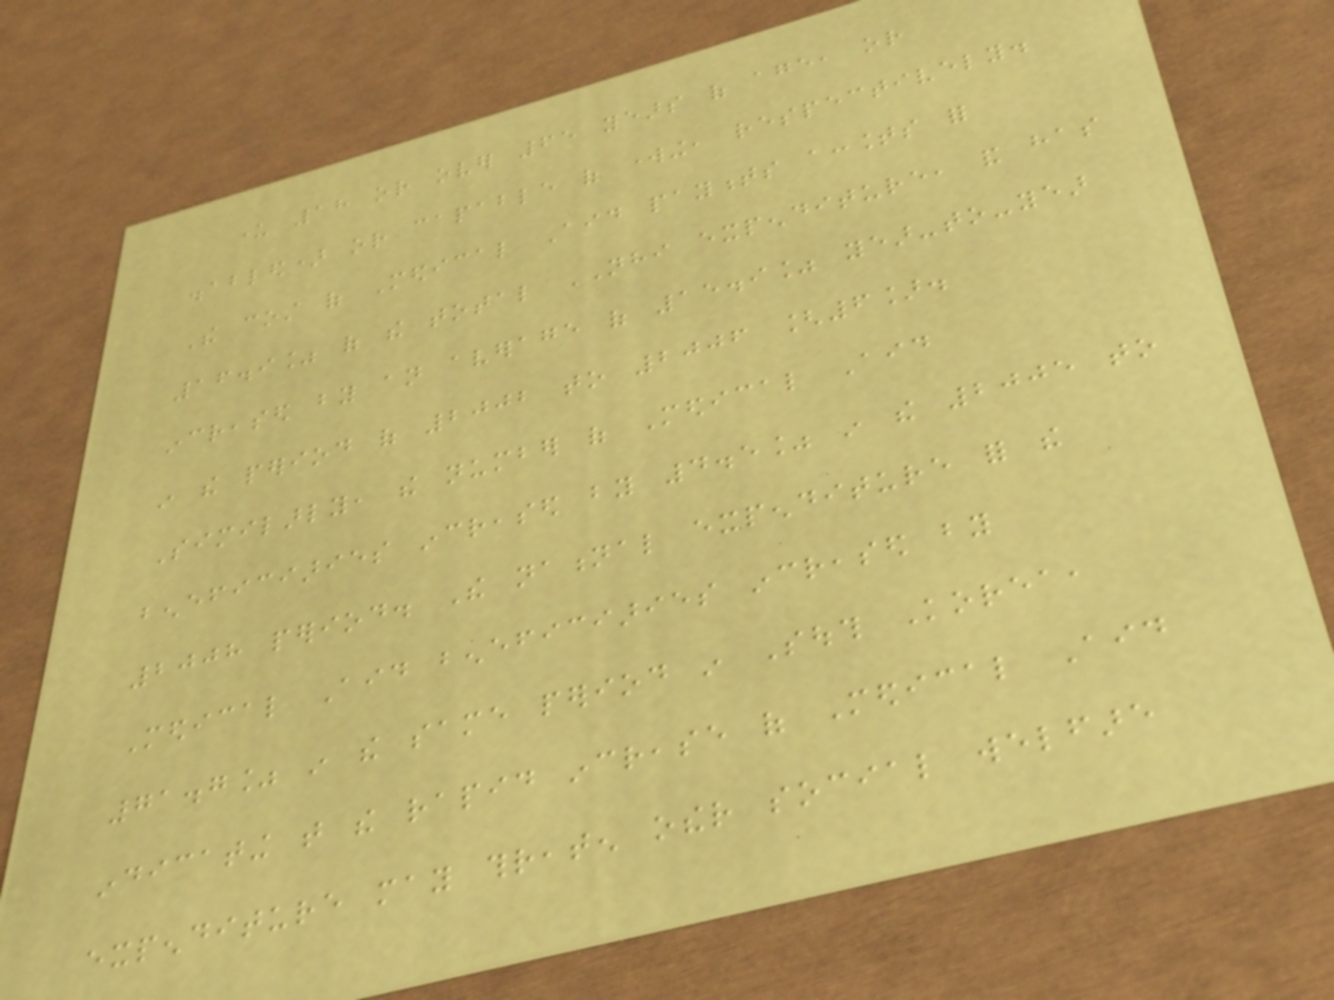under 18 or over 65 years of age, or
disabled) or capable of working, respectively.
The cost of Medical Aid payments accounts for
16.9% of the total NHI expenditure, and has
increased by an average of 15.9% year-to-year
in the period of 2002 to 2006 [6].
Similarly, the number of Medical Aid
beneficiaries increased by 4.5% in the 2005 to
2008 period. The national expenditure for the
Medical Aid beneficiaries increased by
71.7% in the same period in South Korea,
indicating that the rapid increase of Medical Aid
expenditure may threaten other social welfare
